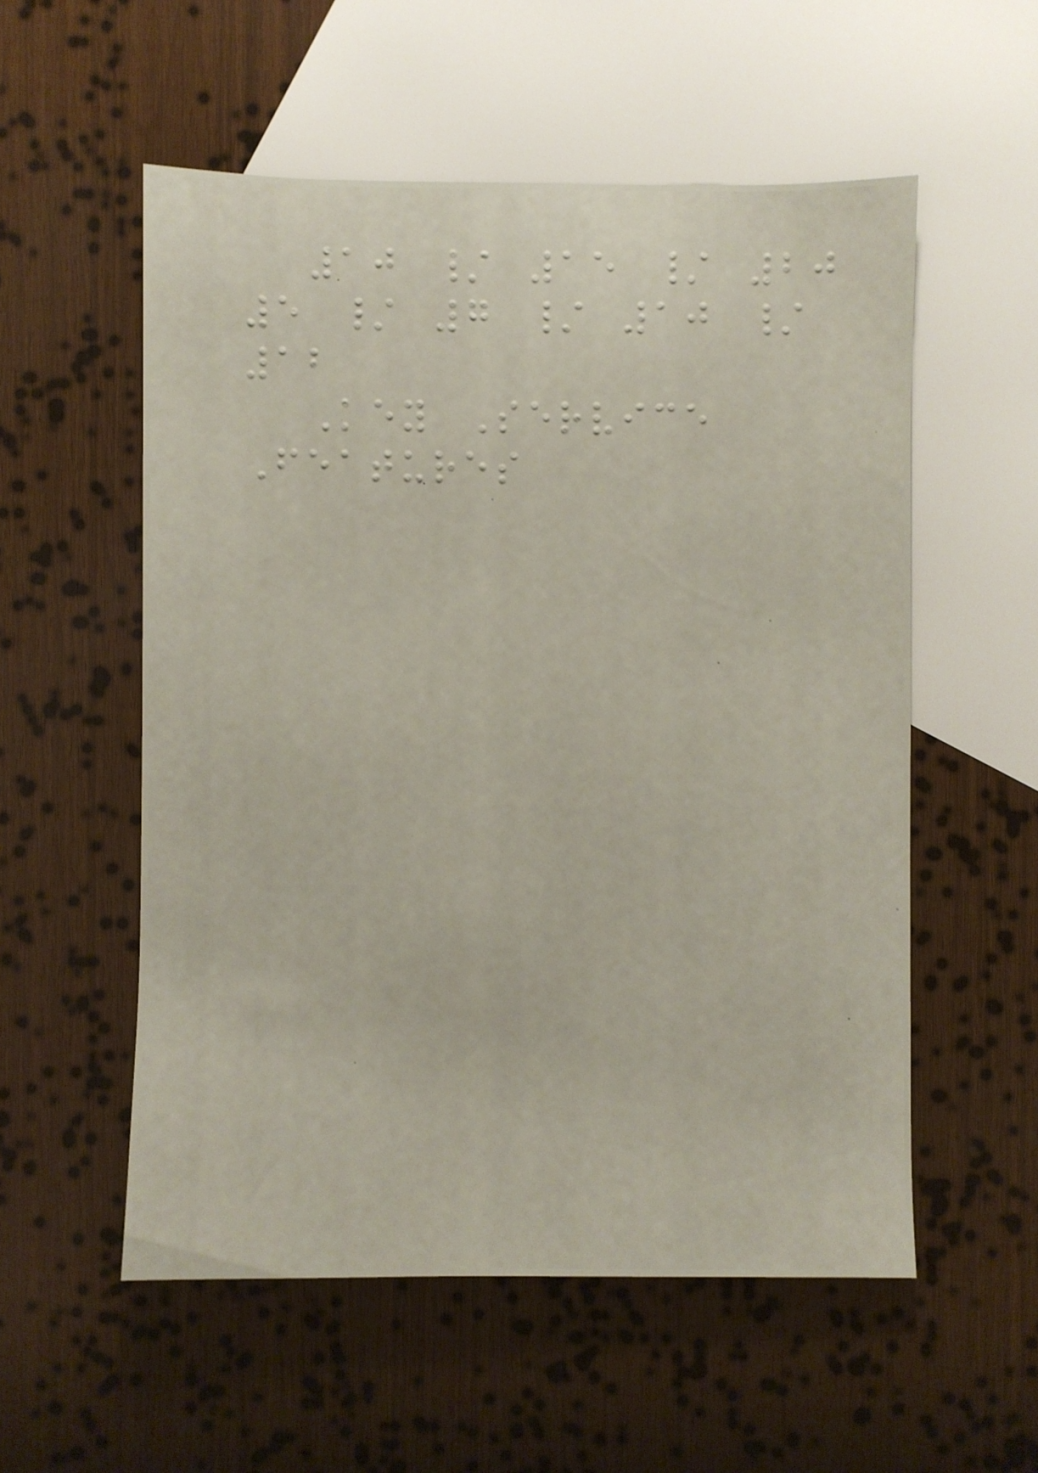10 / 15 / 20
5 / 7 / 10 /
12
Key Service
Features
